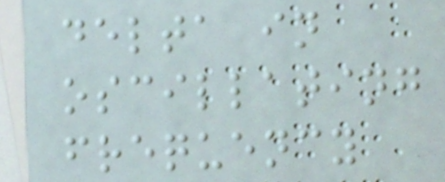delta in
oscillating
frequency
